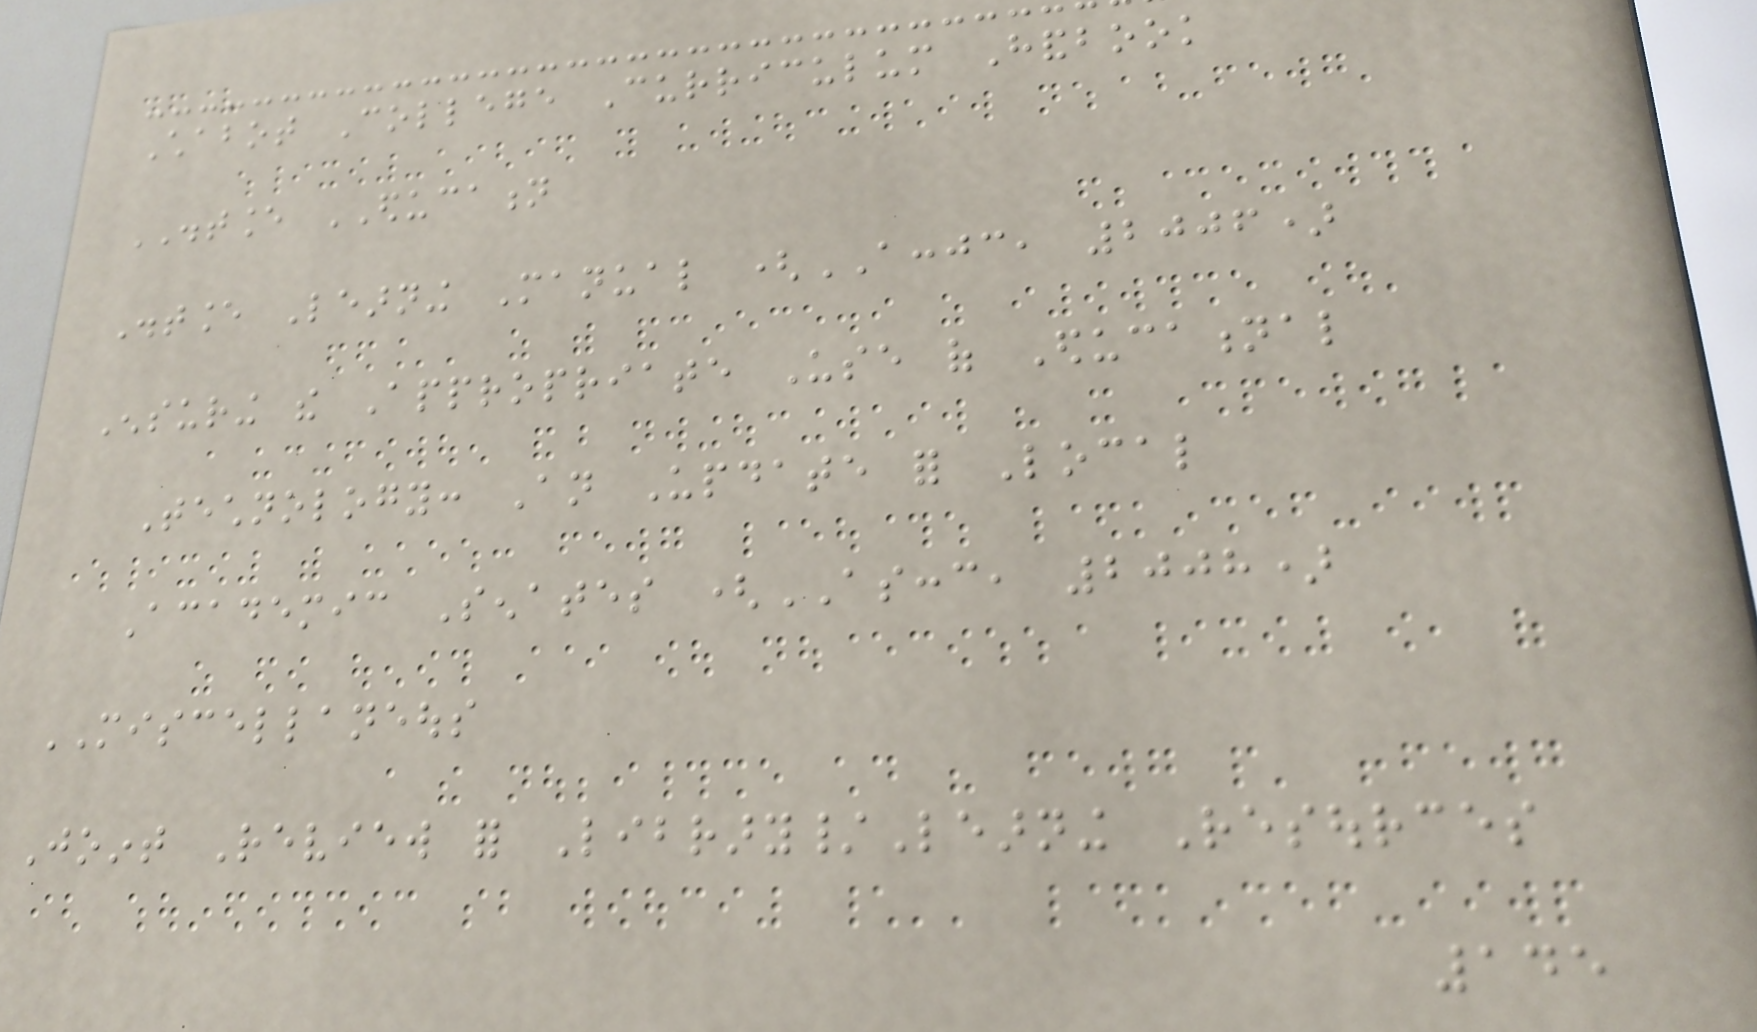Chabot College Curriculum Handbook
DISTANCE EDUCATION
Distance Learning Manual (ACCJC, 2006)
Ensuring the Appropriate Use of Educational
Technology: An Update for Local
Academic Senates (ASCCC, 2008)
MISCELLANEOUS
Joint Review for Library/Learning Resources
145
